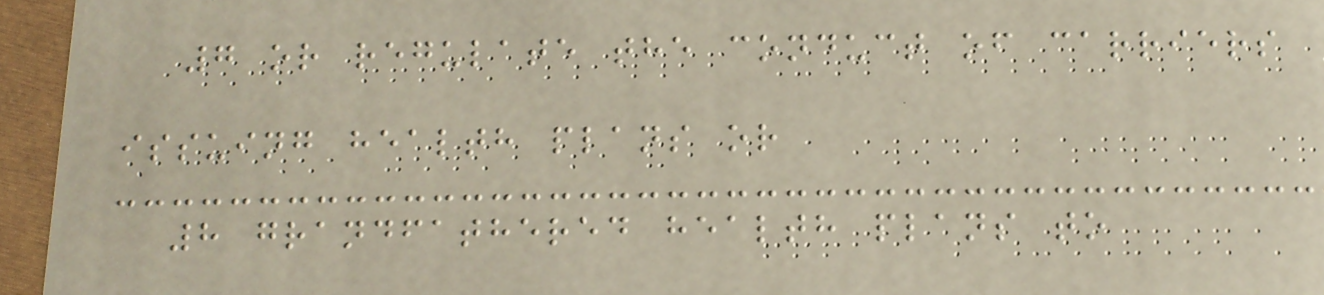7 or regulate the conduct of carriers
issuing health plans or
8 grandfathered health plans to
